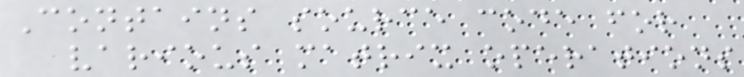Contains source code for
various matrix operations
